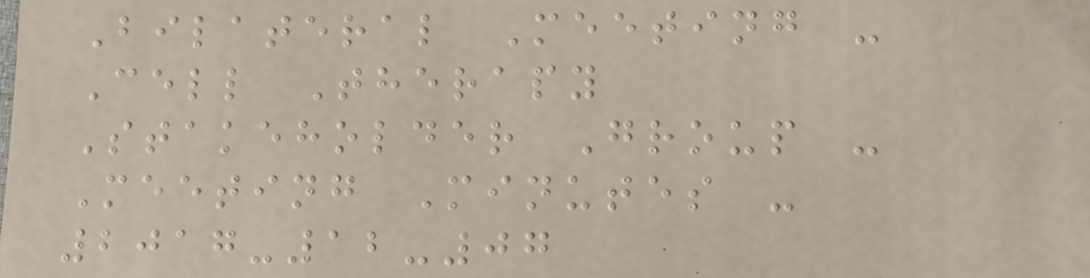Bilateral Meeting -
Cell Therapy
Stakeholder Group -
Meeting Minutes -
2017-12-07
